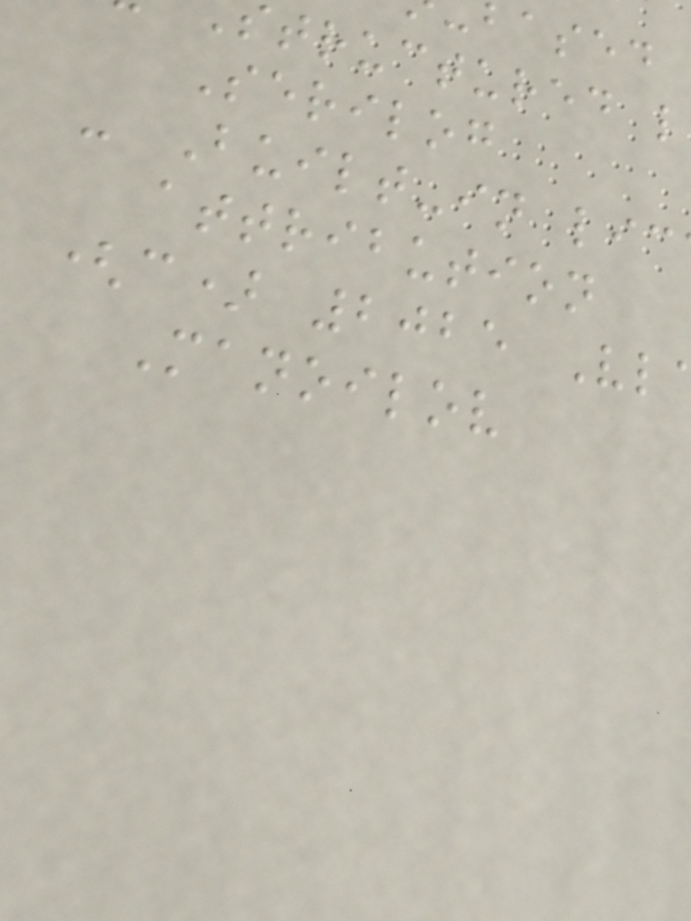tructured l
Serilog
- Built-in lic
attribution
(c) 2025 Vl
Manoilov
